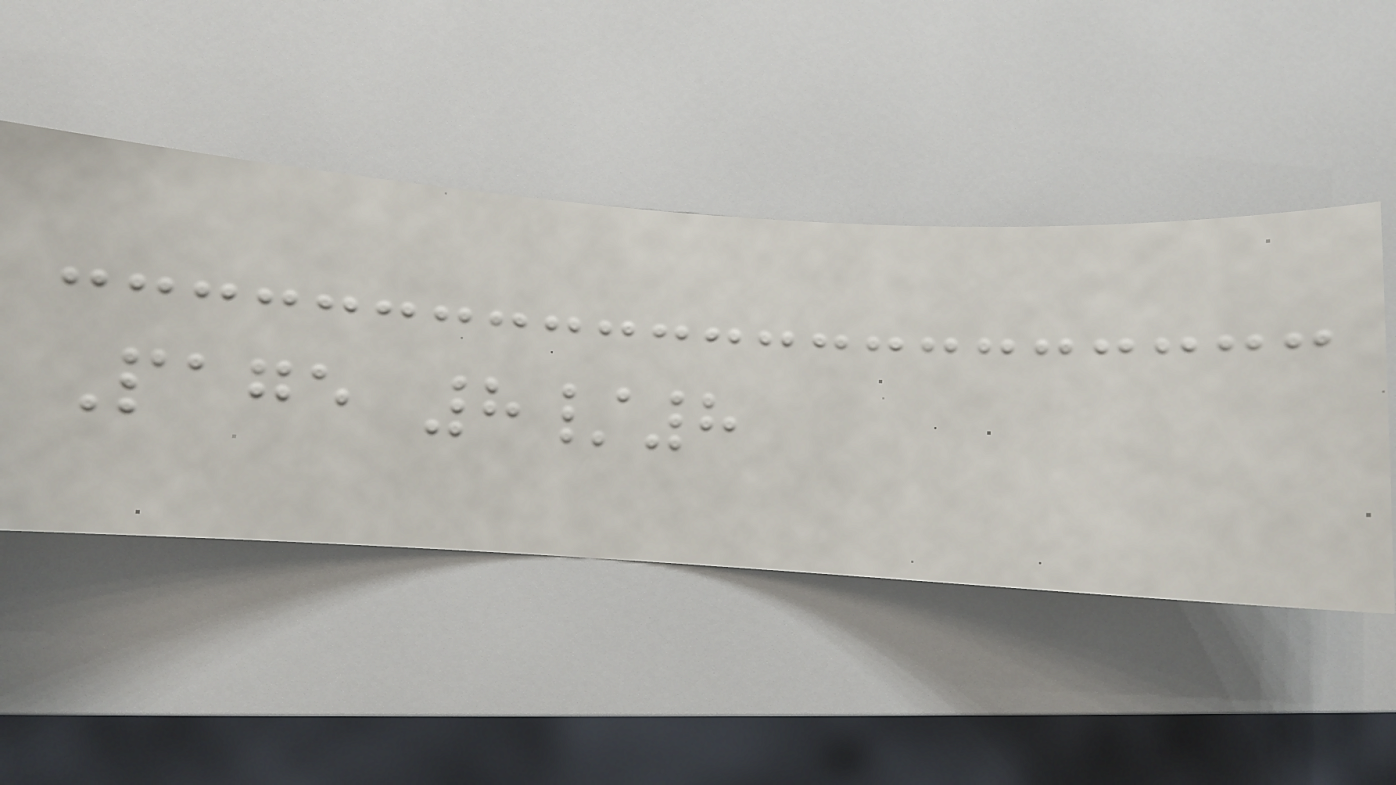Page 8/8
